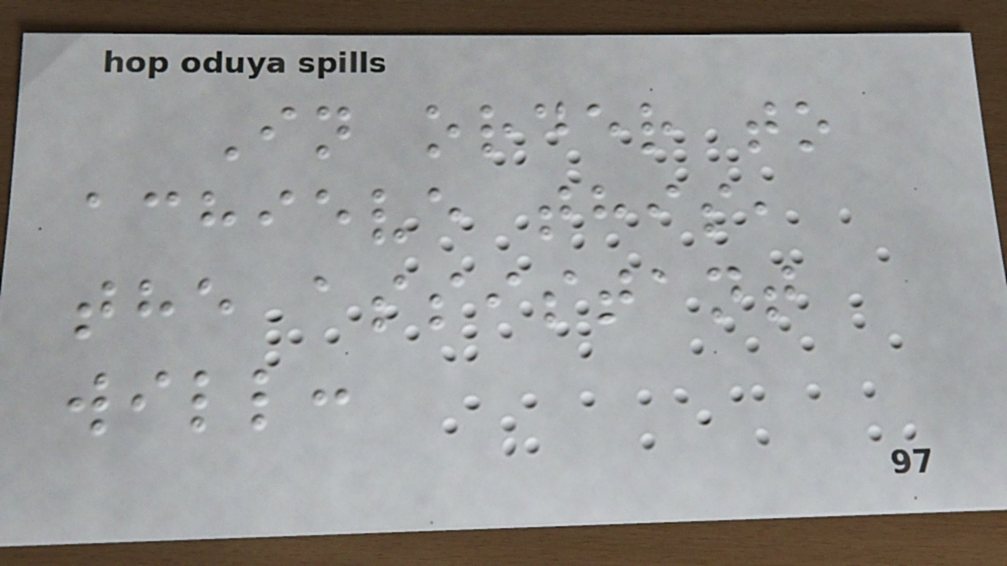In order to
achieve this,
the assistant
will:
